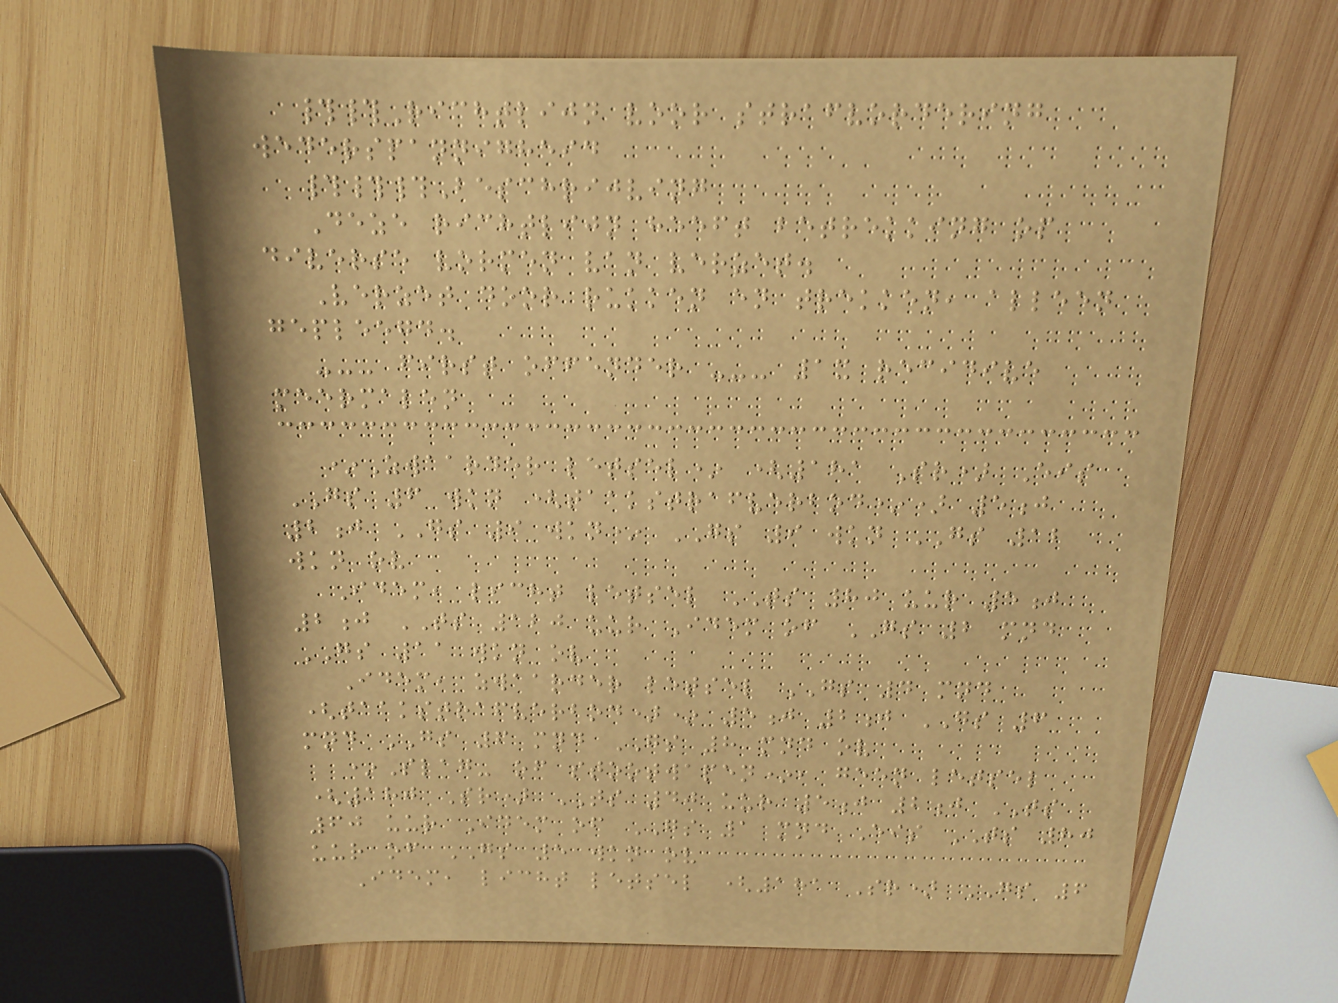##Richtlijn voor strafvordering
wederspannigheid
###Beschrijving
Deze richtlijn heeft betrekking op
diverse vormen van verzet.
Verzet door rukken en trekken, alleen
gepleegd.
--- first offender --- 1x recidive
meermalen
*Zwaarder letsel* (181 Sr) Eis
GS 6 wkn (taakstrafverbod*) 5j
2j GS 9 wkn* GS 9 wkn GS 12
wkn ov
Idem, licht letsel TS 80 uur 5j
2j TS 120 uur Idem of GS 2 mnd
GS 11 wkn ov
Idem, zwaarder letsel GS 4 mnd
(taakstrafverbod)* 5j 2j GS 6
mnd GS 6 mnd GS 8 mnd ov
*Slag- of stootwapen*, geen letsel
(180 Sr) TS 40 uur 5j 2j TS
60 uur Idem of GS 1 mnd Eis TS 80
uur of GS 5 wkn ov
Idem, licht letsel (181 Sr) GS 6
